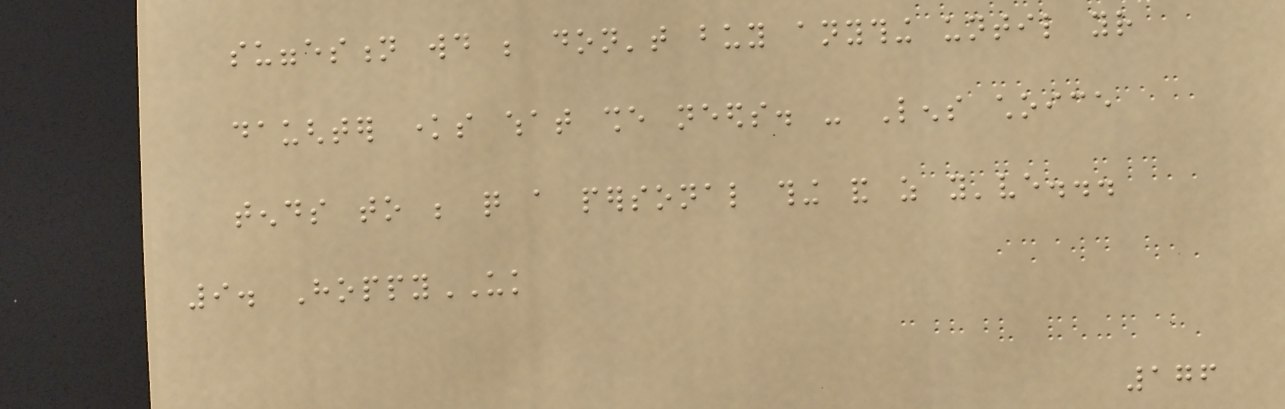suggestion would be don't buy anything until your
daughter knows what she needs. - Lens choice
tends to be quite a personal thing and as you've...
9. HoppyUK
176
